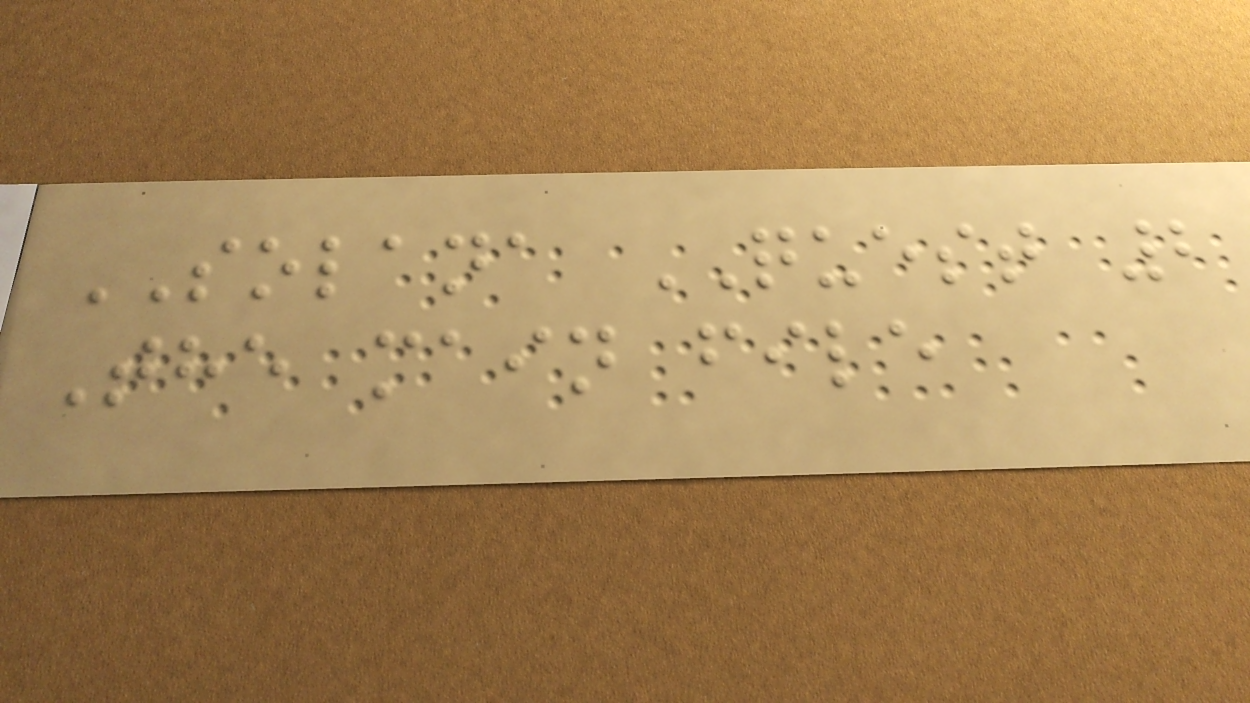SOLANA QUEST 2
The main file
